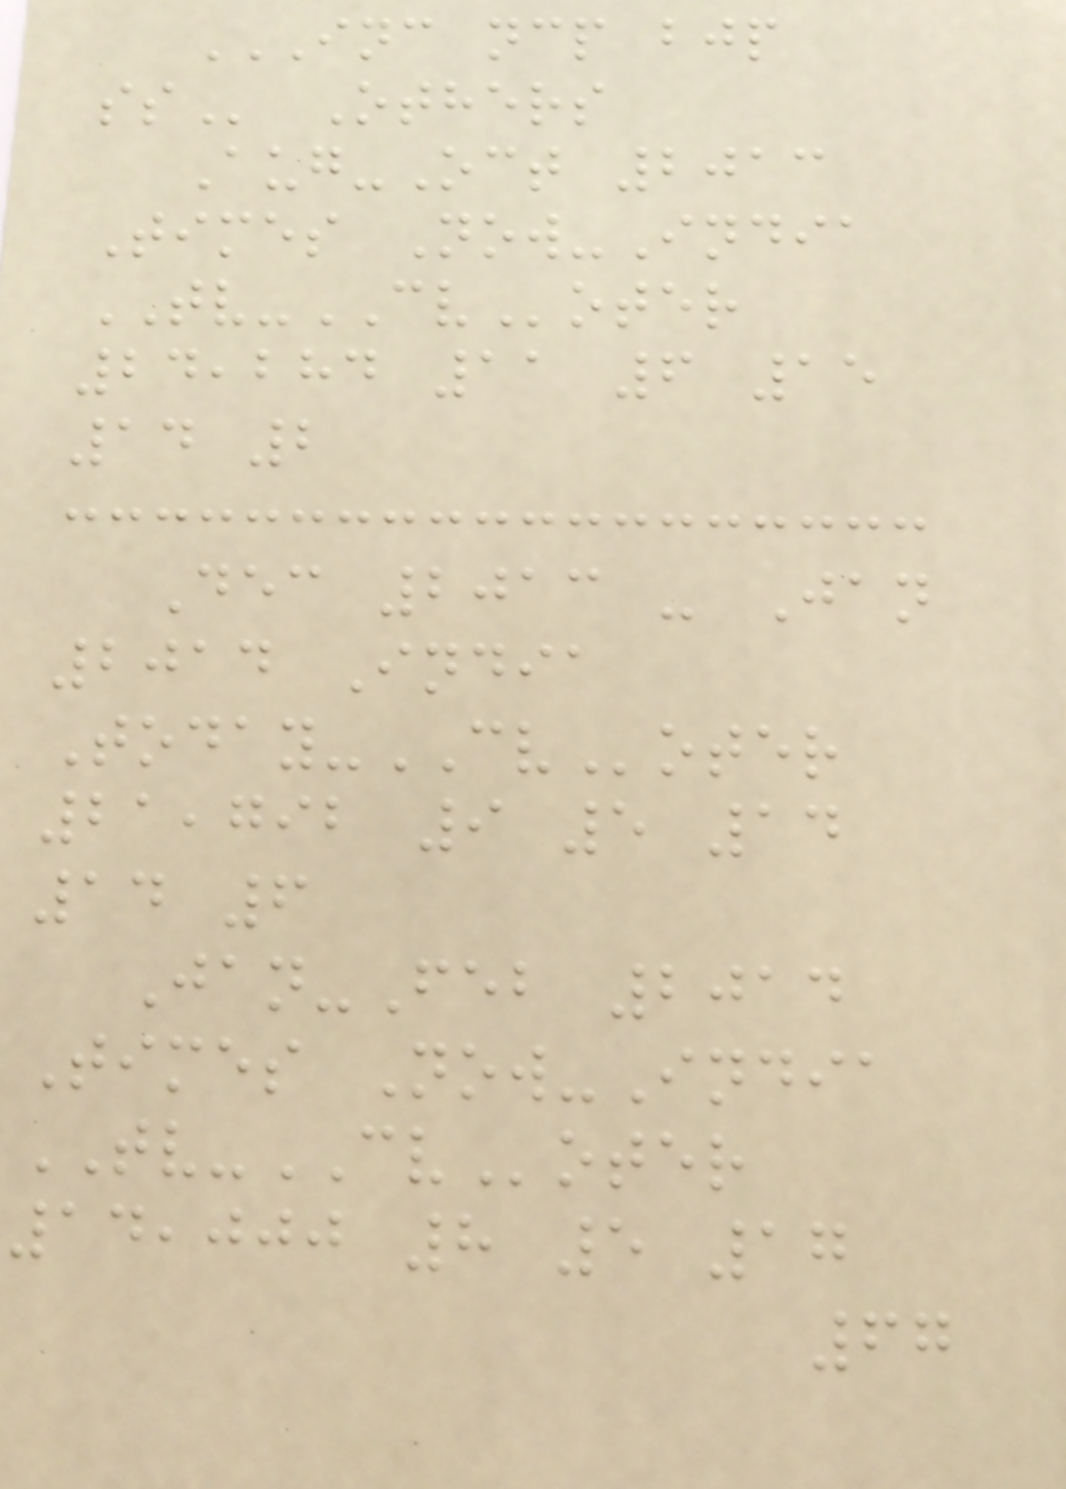INC NCP BJP
SS Others
Aug-Oct 2013
Times Now-India
TV-CVoter
24,284 11 6 15
14 2
Dec 2013 - Jan
2014 India
Today-CVoter
21,792 9 5 14
14 6
Jan-Feb 2014
Times Now-India
TV-CVoter
14,000 8 5 17
67
